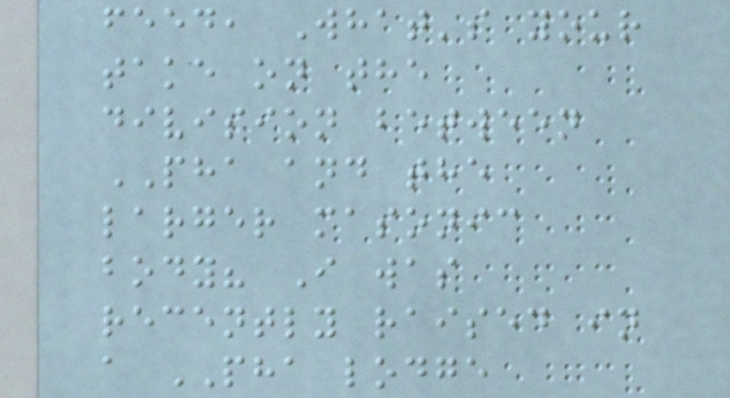feed, What's your
take on the
division between
PHA and the
larger masonic
body? I was
recently raised in
a PHA lodge
